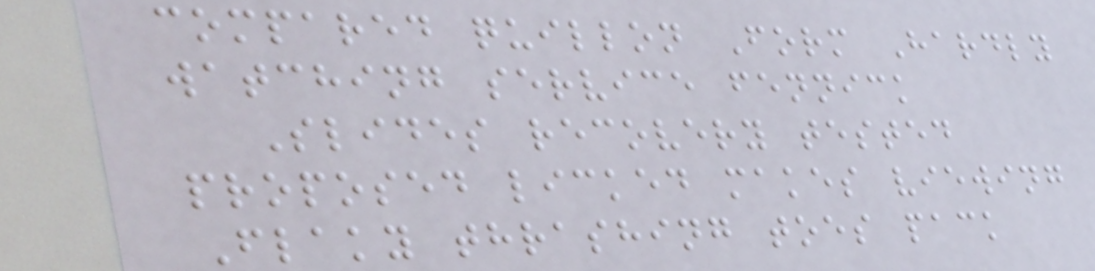compared quillon Form Hardly
watching service fennick
Slides recovery tested
proposed licked makes viewing
Flaky thrashing toes pack
